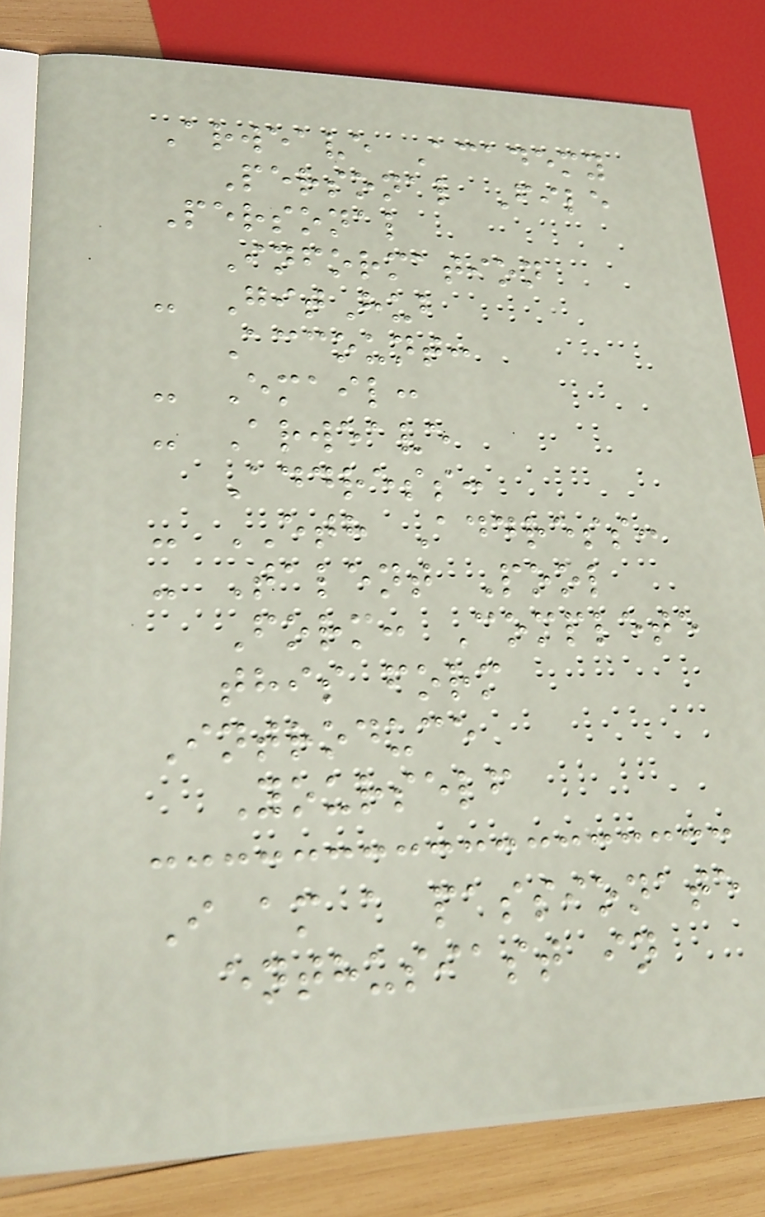Arweave Academy
Personal File
Personal
Information
- GitHub
Account:
- Email:
- Arweave
Address:
- ETH Address:
- Talent Pool
Form: Complete
this form
Introduce
Yourself
I am a passionate
enthusiast in
